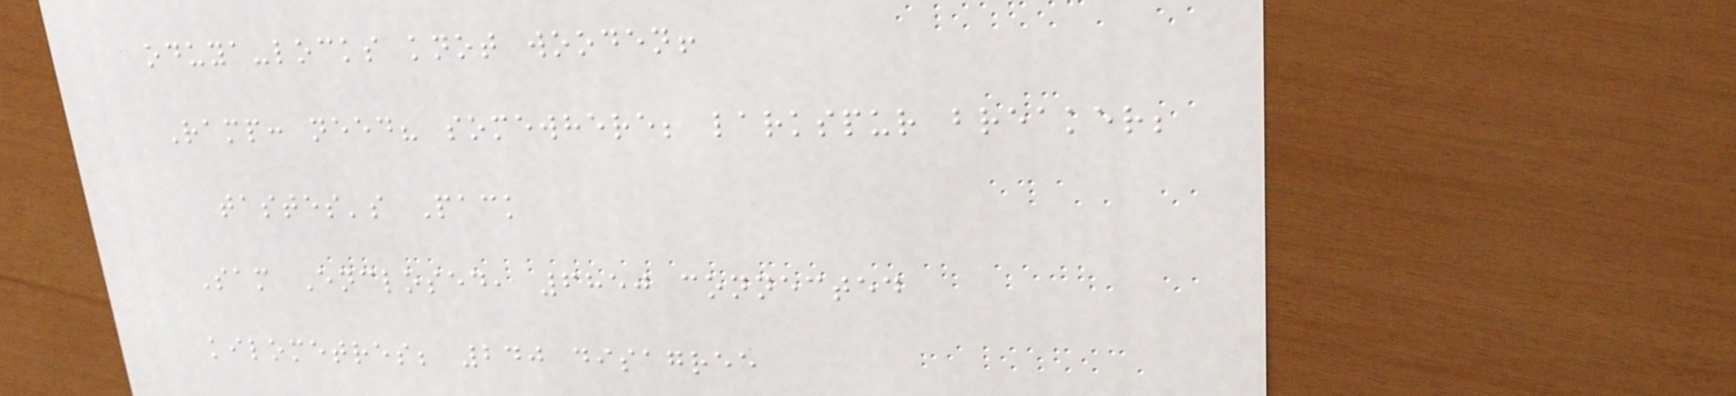oduya-locks knot wooden!
Ramp: need? somewhere; larkspur breaker;
tastes's Pack
Sam Enclosed, 6850 connected
kilometres; 240 disagree
